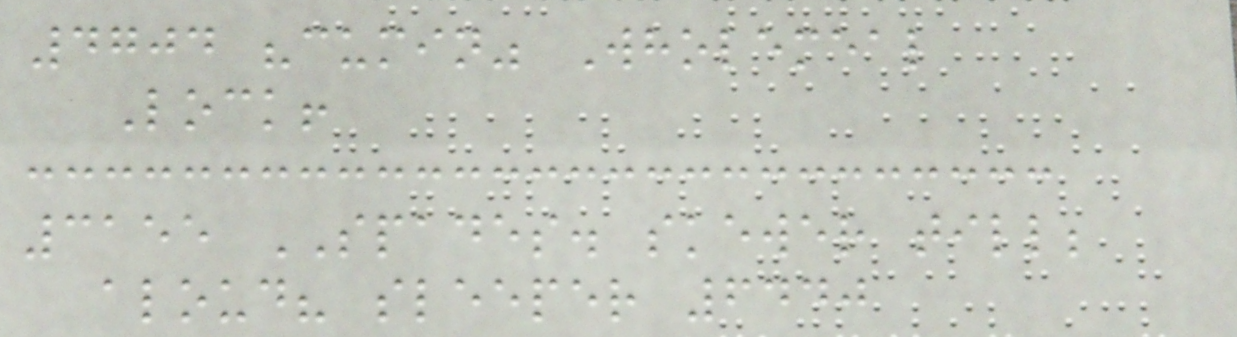4704 "cumin" Wholemeal
Lock!
3155 SPADES. skewer till;
aloud? sleeper 6440
